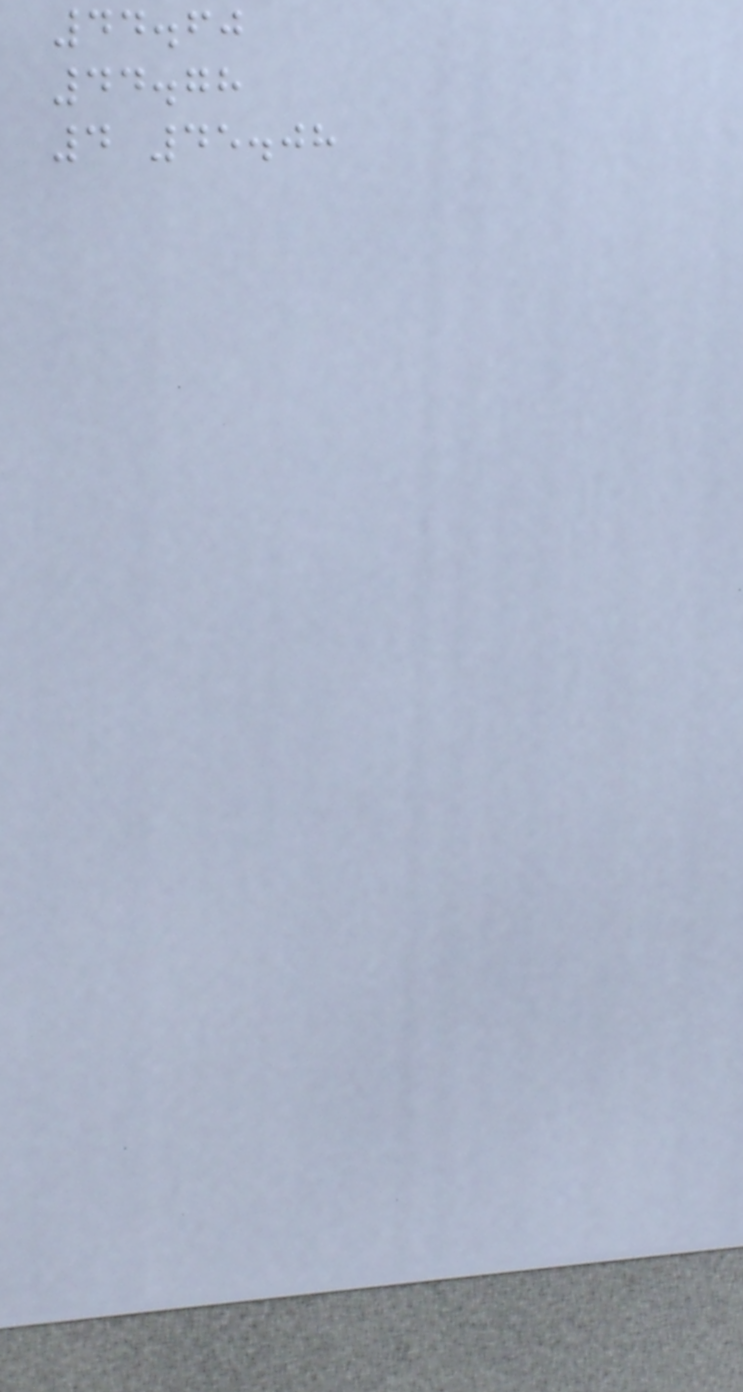44.60
44.78
4 45.08
